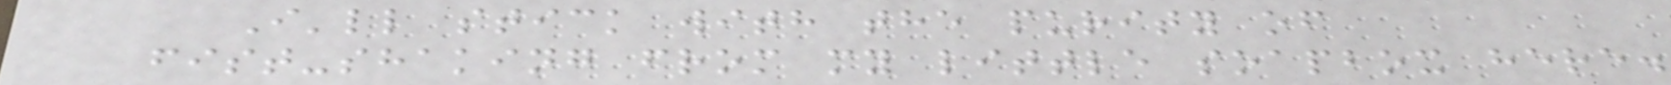I'll stick with the purity of
fist-shaking from my little soapbox here.
